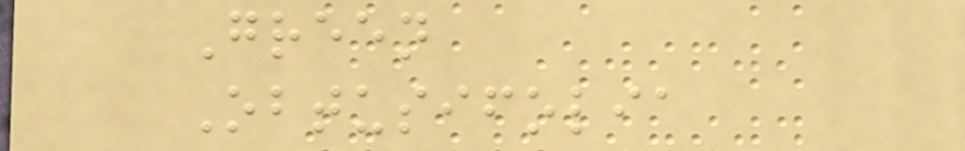Green
Obtusifolia
